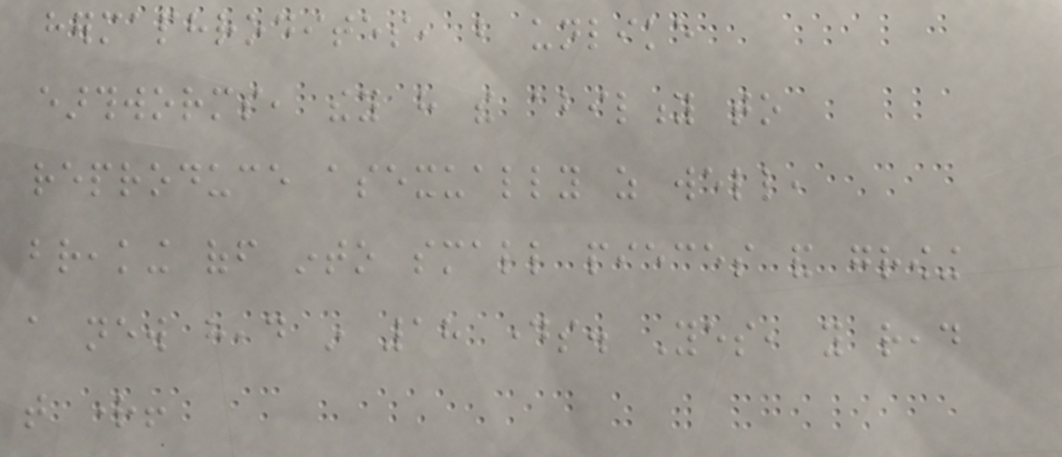hermaphrodites, but unlike
earthworms, they have the ability to
reproduce asexually as well,
breaking off into small pieces and growing
a new head in 18 days. Yes, you read
that right!
